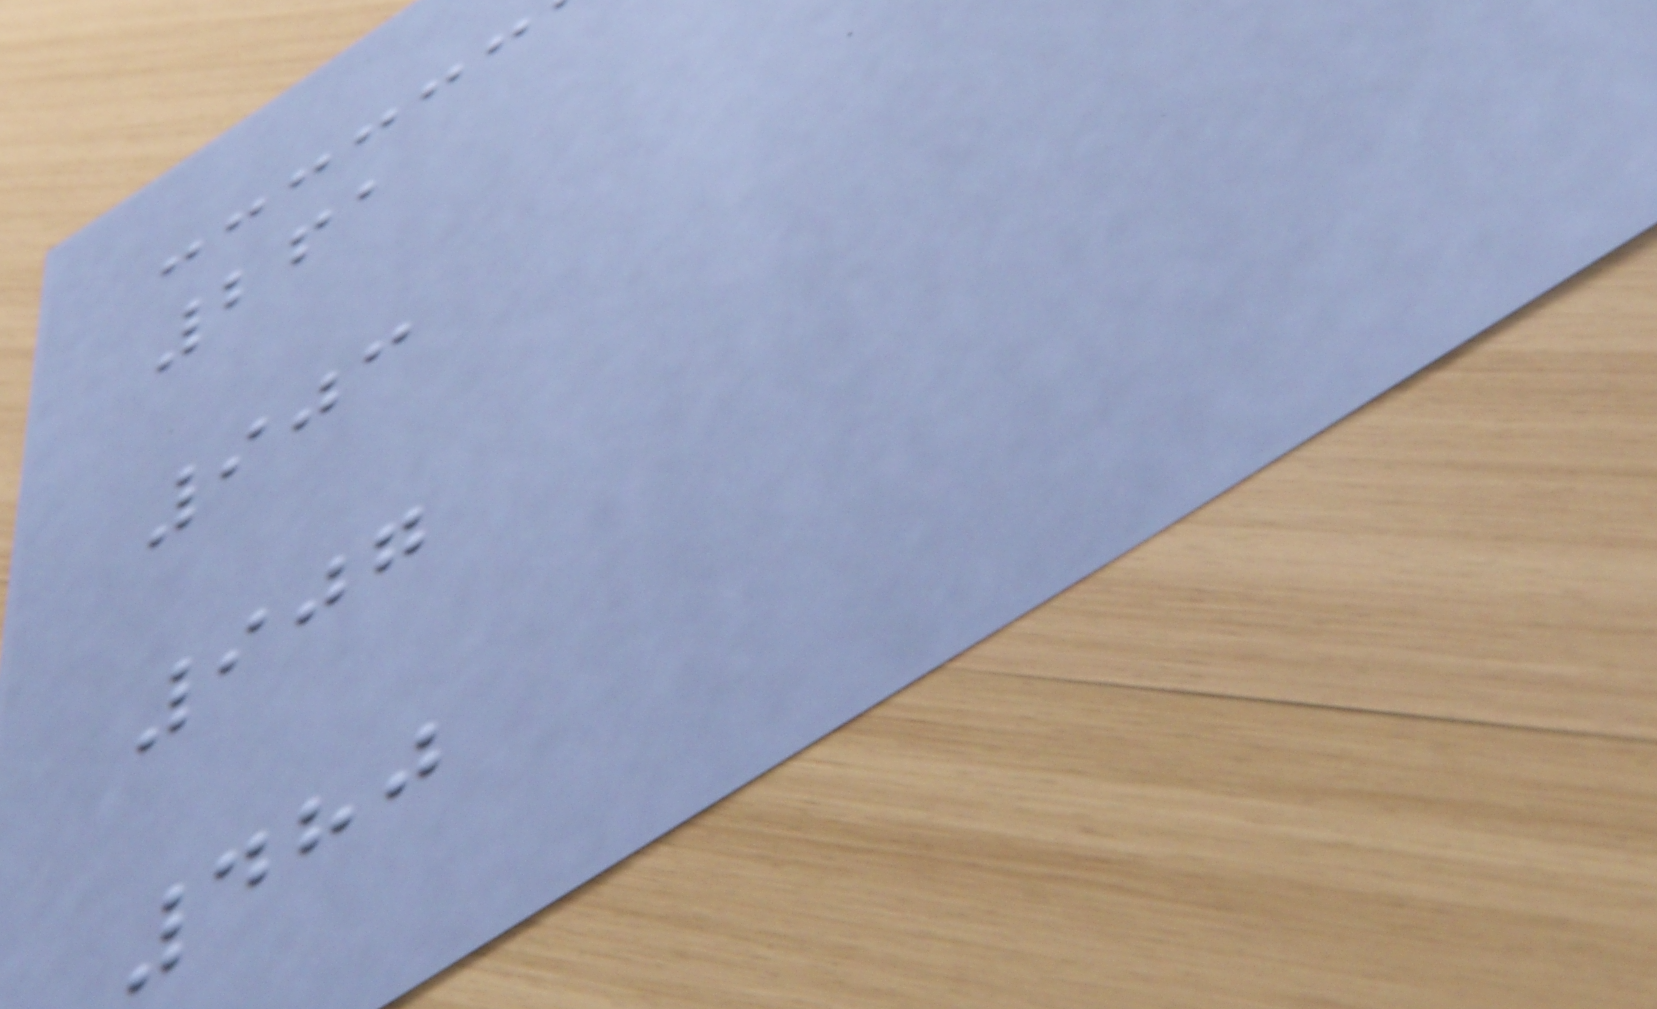261
903
907
480
